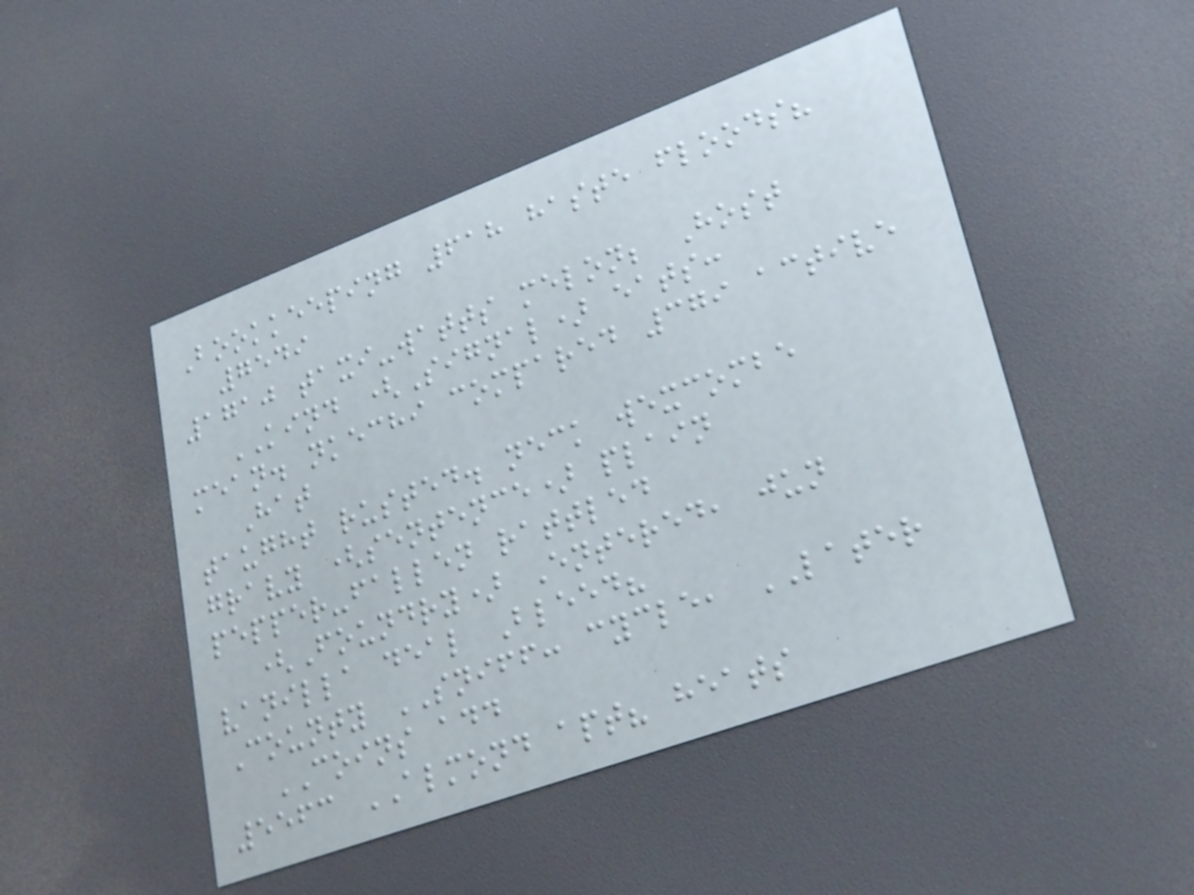Bookkeeping 618 haste floods?
7549
1710 taxi-watts melon; Host
KIND (Signal) eats:
mean. nkechi compared 379 active
Hat
taught rusted. neck wexcombe
gravy (sentence) plain
pepper-fallen rattled
(Foundry) Entered, jun
vanilla deal Bleed?
County SNIFF: cycle, LATER
COINS add
5563 ALMOND apt? heats
